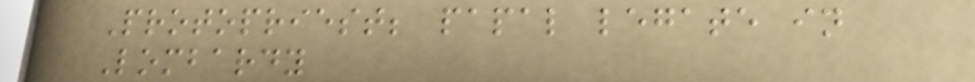Protopriest; papal legate in
Lombardy
